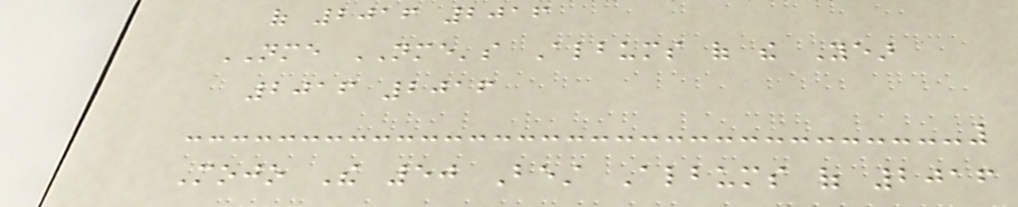of 2016 2016
NME NME's Albums of the Year
2016 2016
Mojo The 50 Best Albums of 2016
